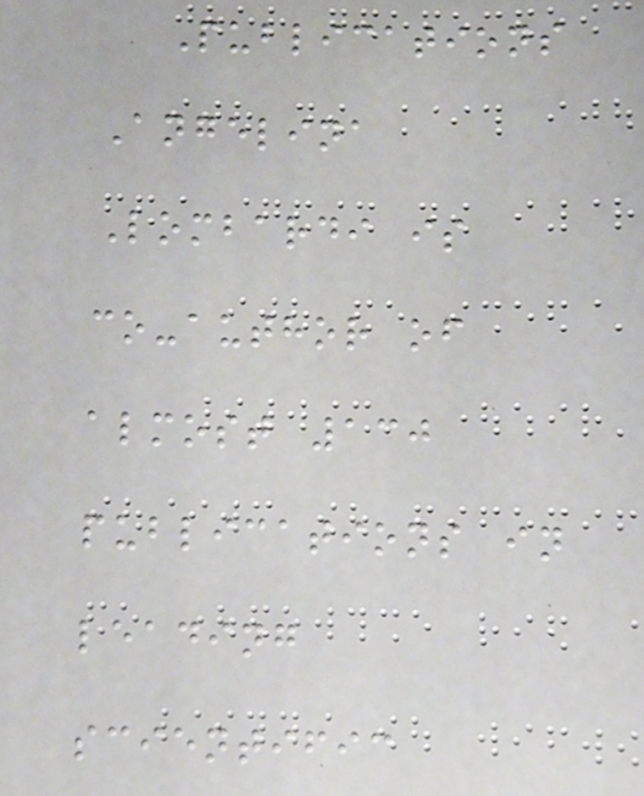Publications
Angelina
Lombardi is
co-author of
almost 130
publications in
leading
scientific
